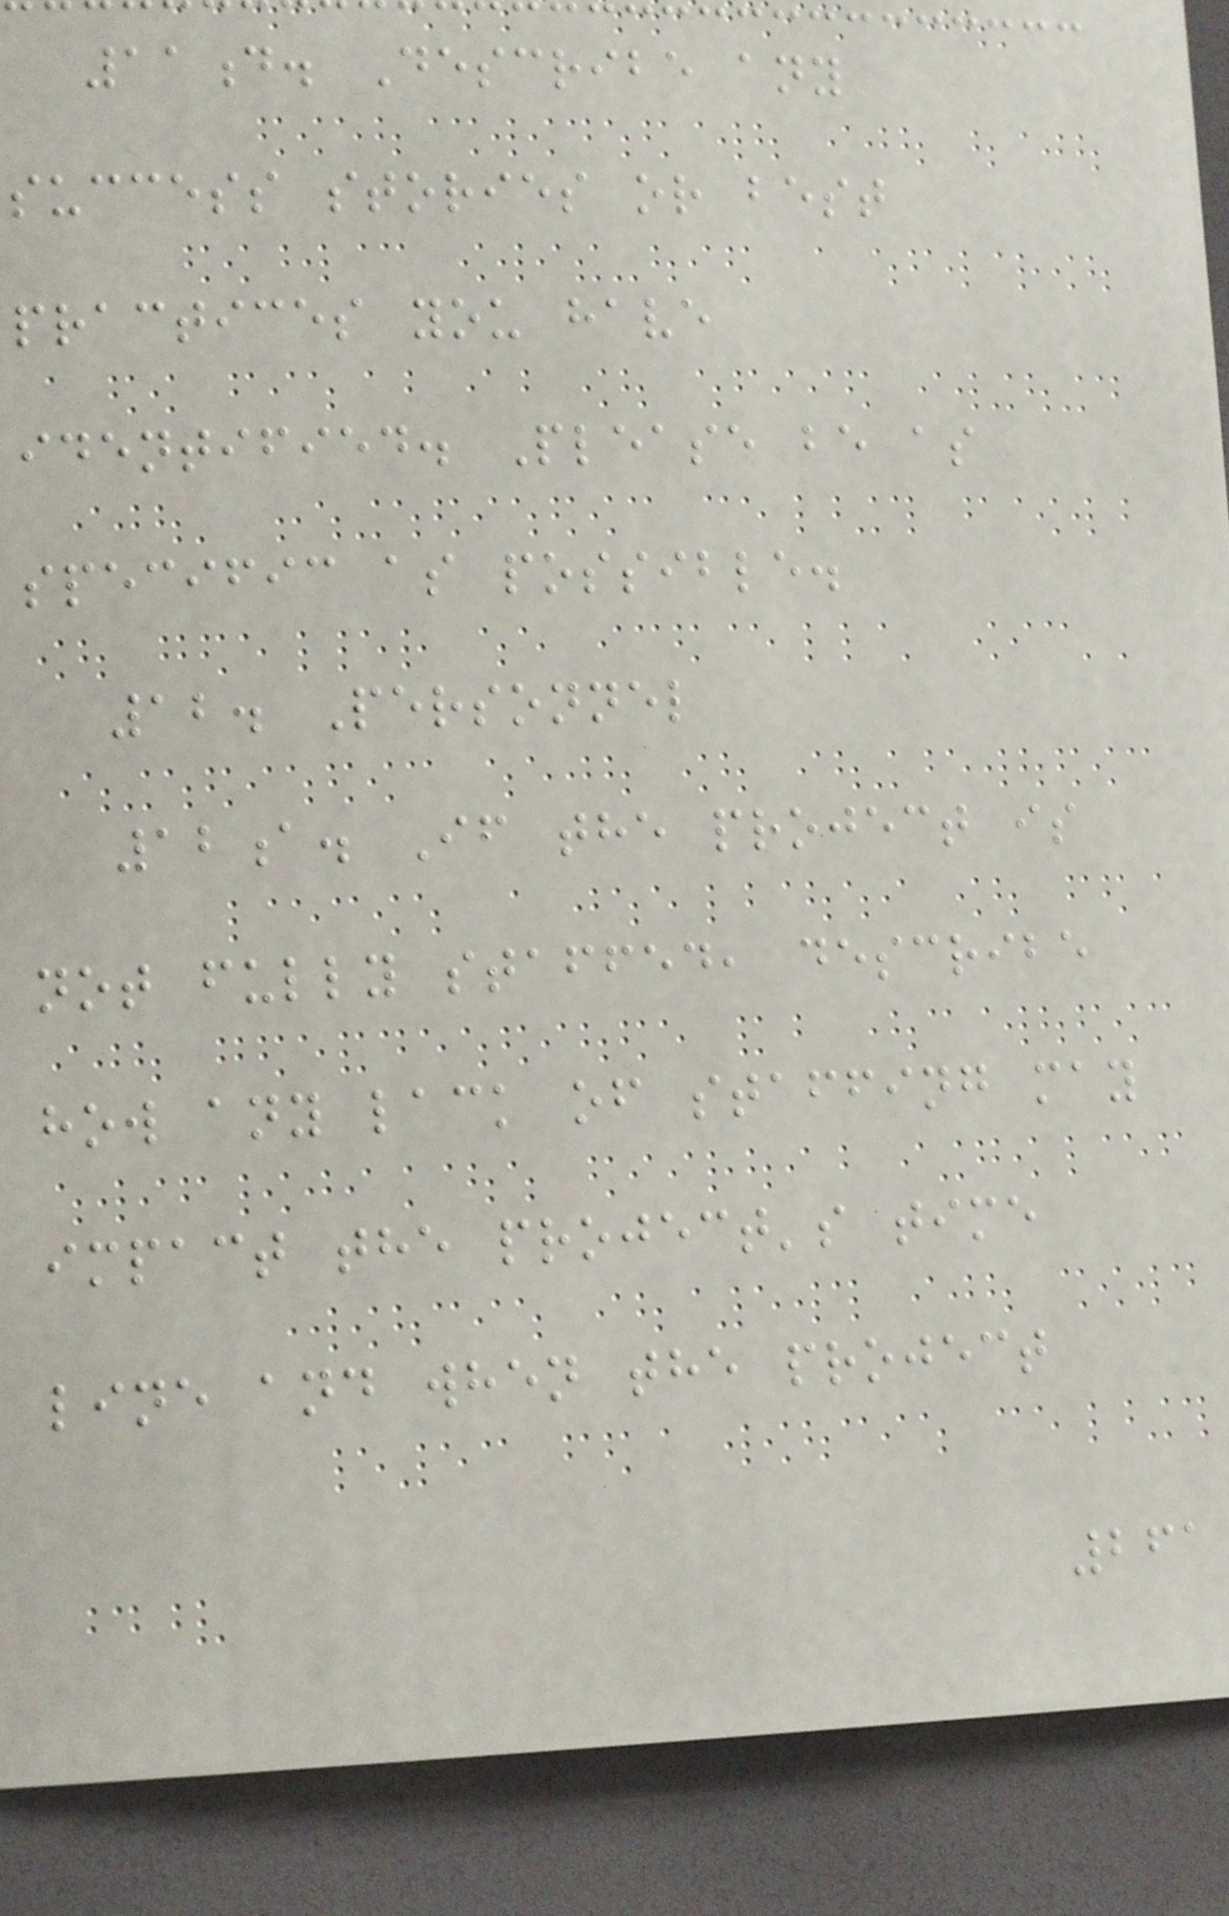11d. Describe any
success stories or best
practices you have
identified. Please be as
specific as possible.
12. Personnel
12a. If the project is
not fully staffed, describe
how any lack of staffing may
impact the project's time
line and when the project
261
